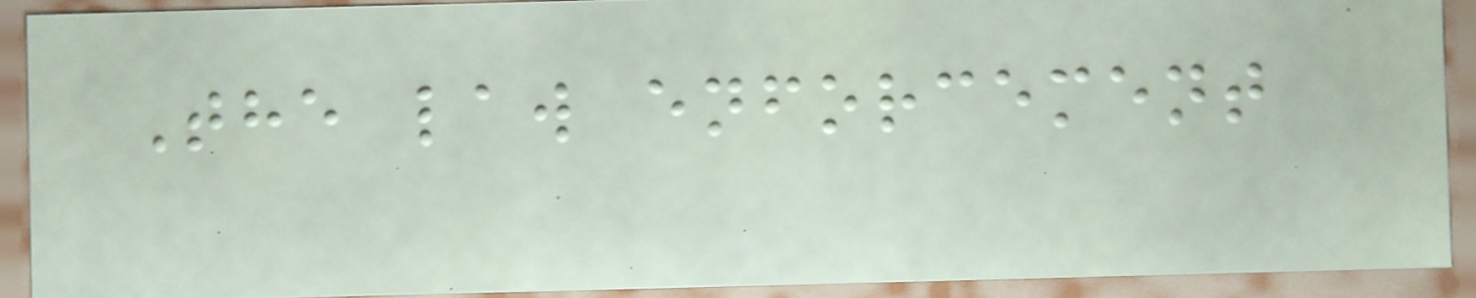The law enforcement
